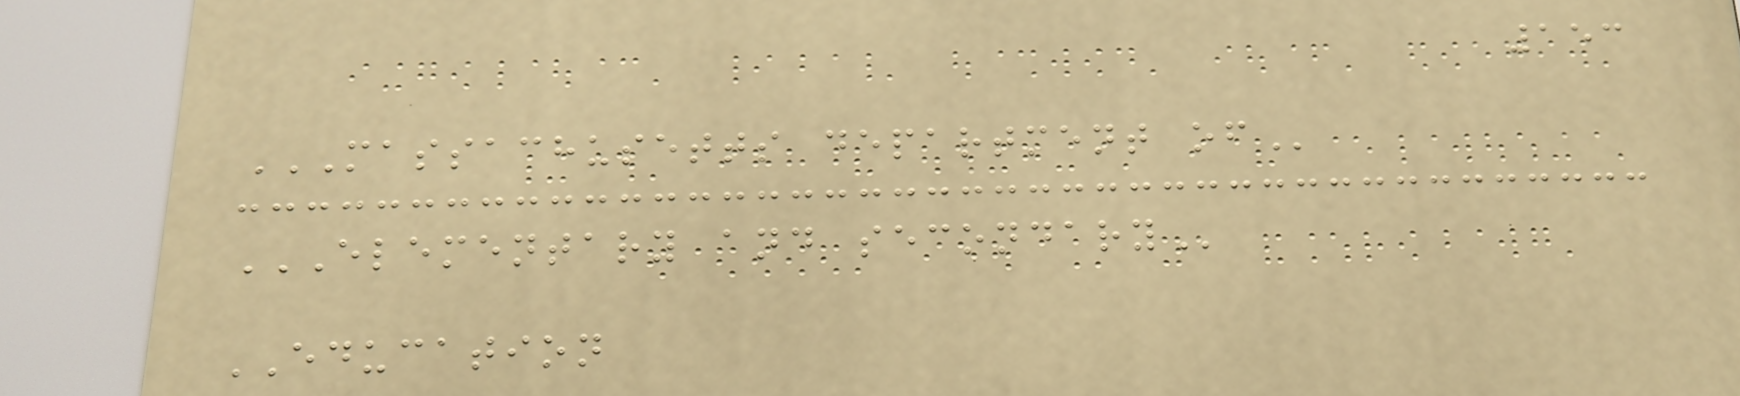153
MASSACHUSETTS DEPARTMENT OF
ELEMENTARY AND SECONDARY
EDUCATION
